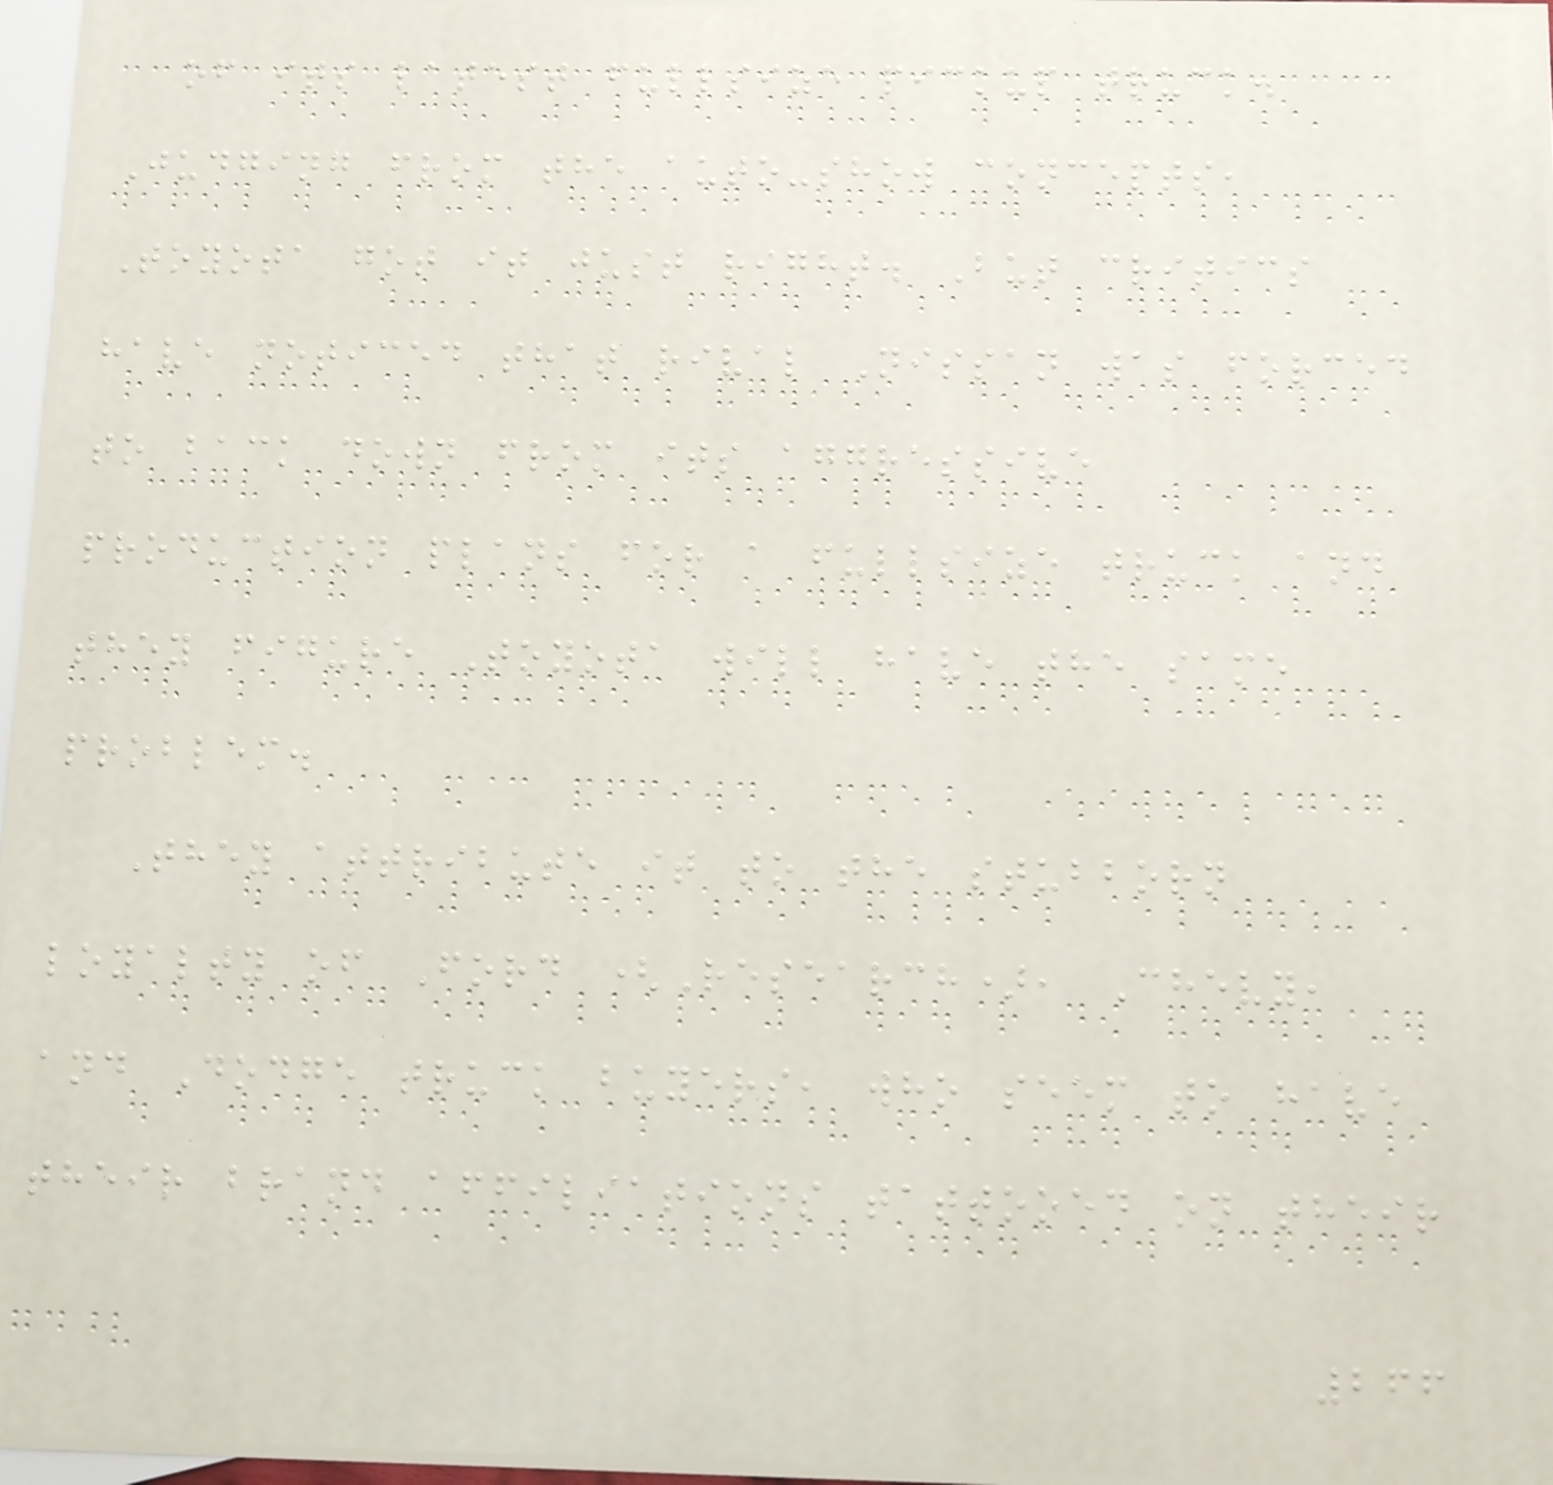of its latest fullsize pickup truck.
Judging from the auto-show concepts,
Toyota got it just right. But critics
have noticed that rival Nissan was forced
to back down from its aggressive
production plans for a fullsize truck and
they figure Toyota will have the same
problem.
They attribute it to the stubborn
loyalty of Ford (Research), Chevy,
and Dodge truck buyers, who seem to have
their brand affiliations tattooed on their
266
